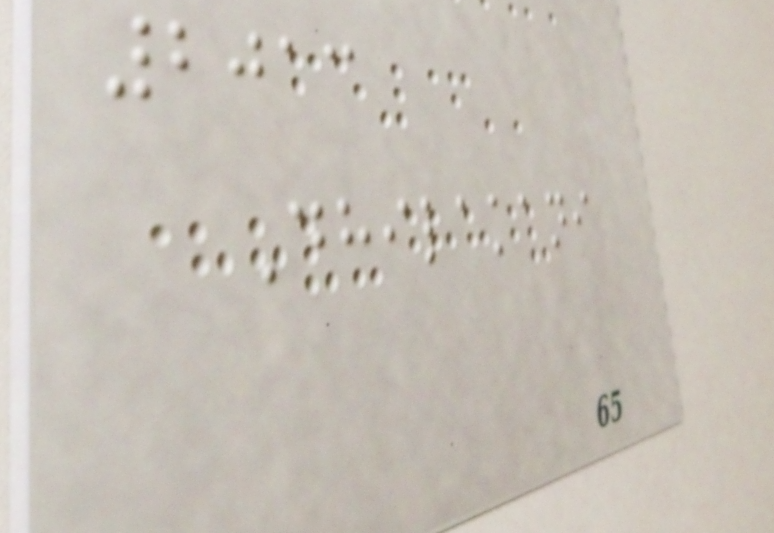2013
Dhilakani
